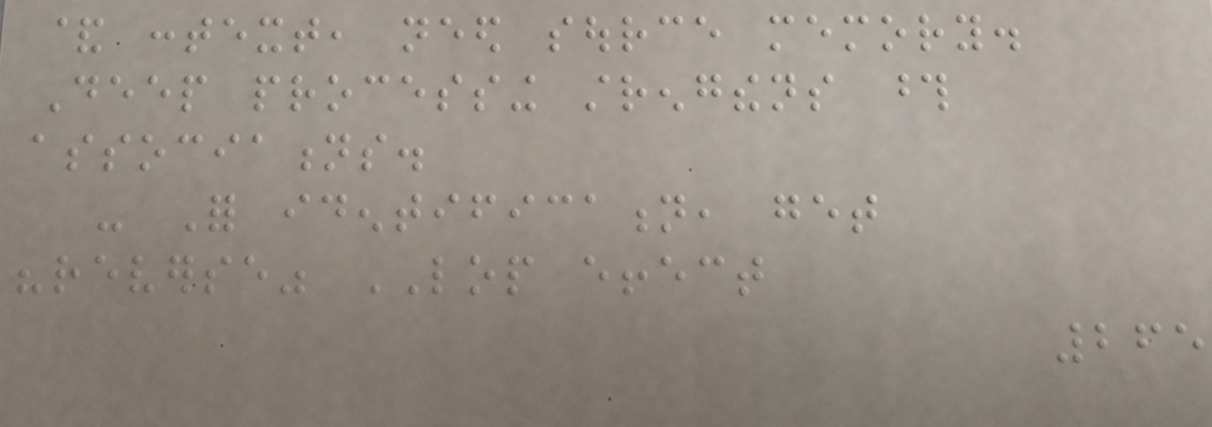& context, need source memory.
Deep processing strengthens those
associations.
- For identification, get
"reverse" LOP effect
265
